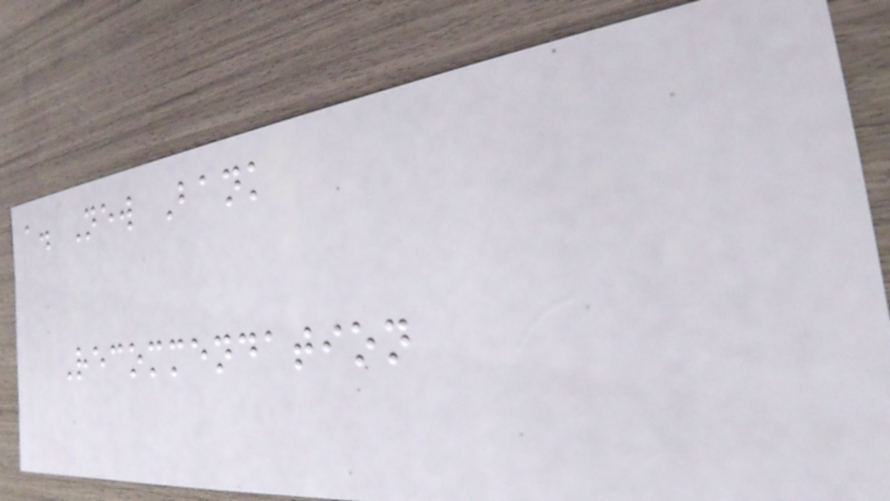a. New Bank
Recommendation
